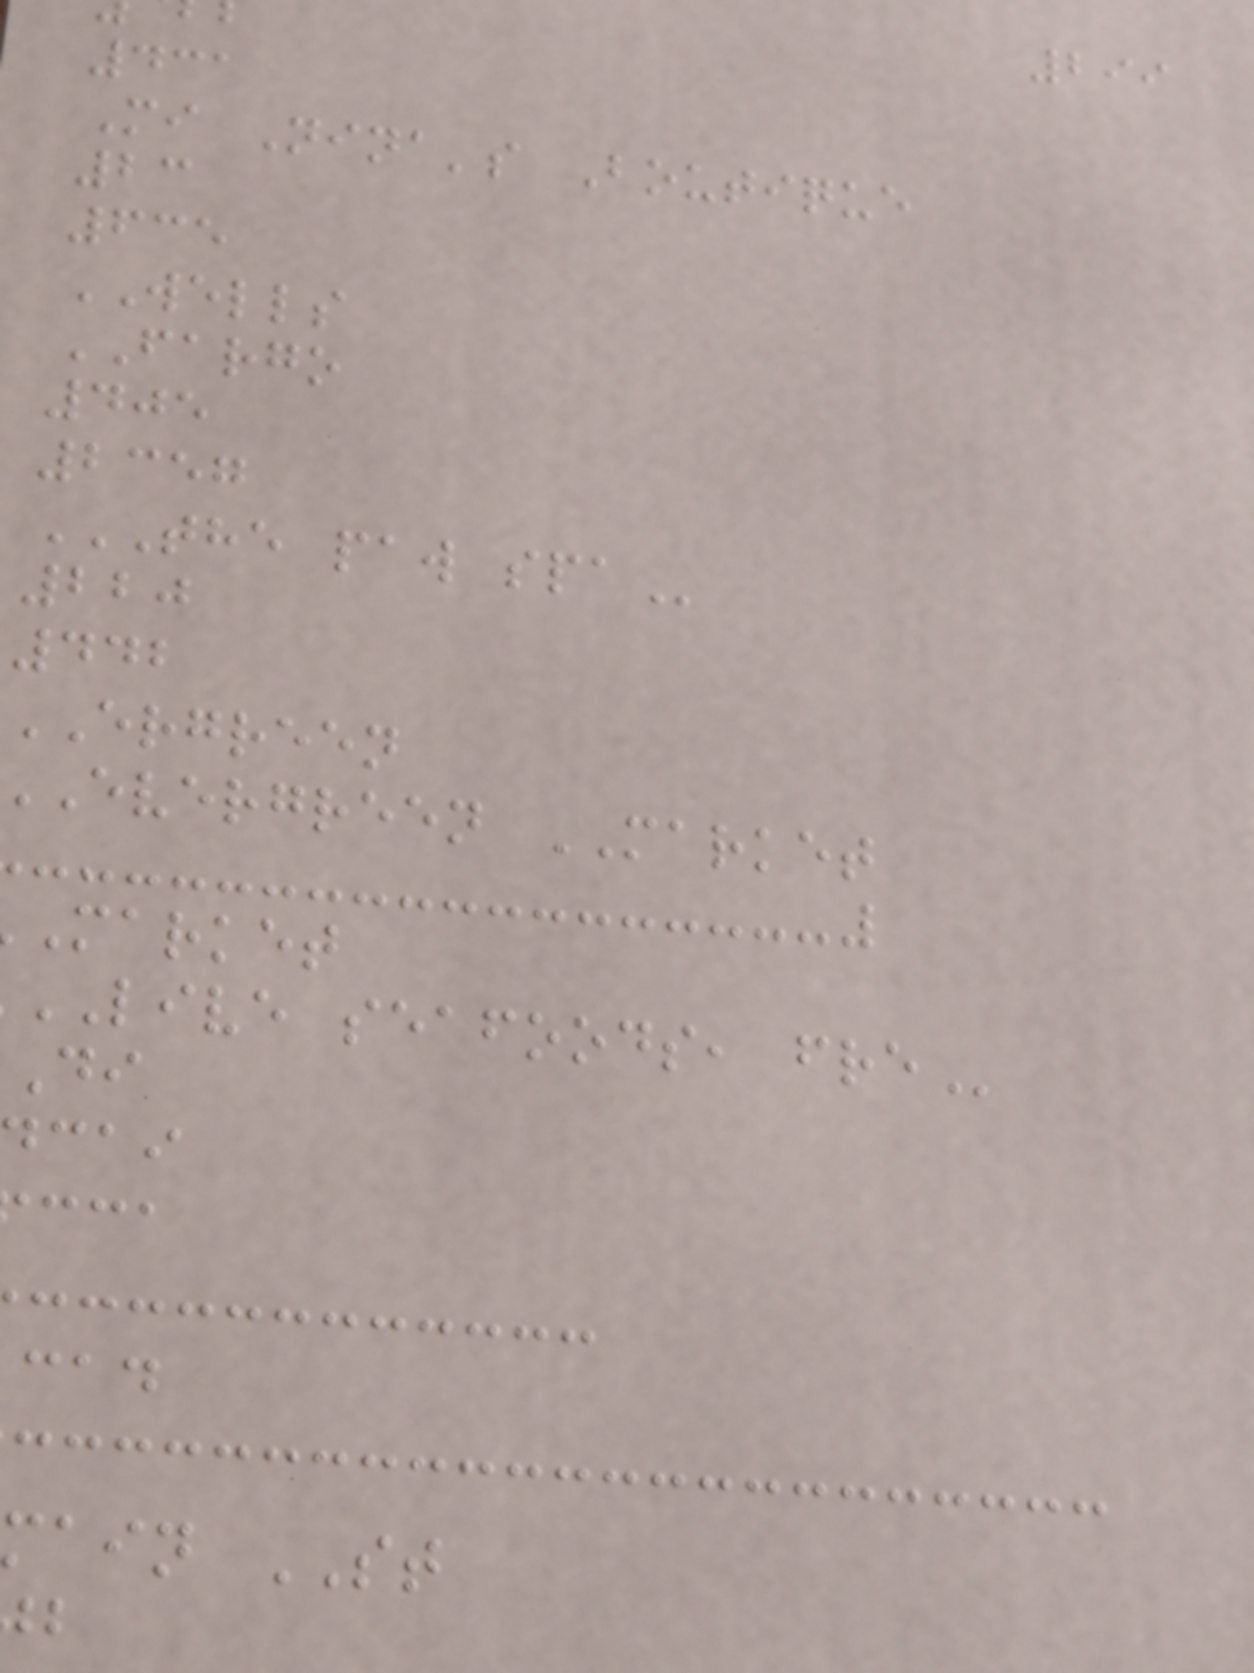299
431
Mi Nina's Boutique
23
635
WELLS
FARGO
405
2357
THE PAW SPA
220
442
ERGREEN
evergreen MARKET
market
LIVE seafoods,
ain ST
